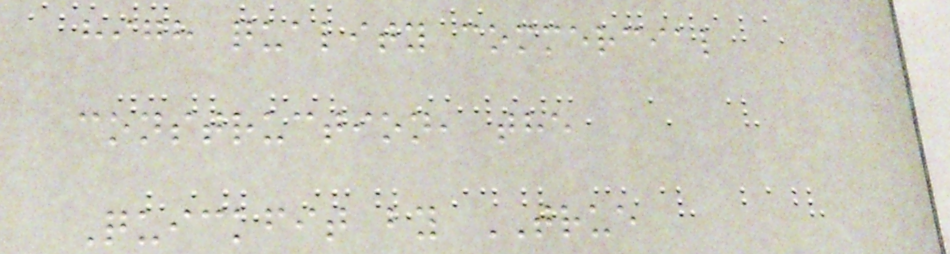high quality commercial
construction, the
Quickfit by TRUE
